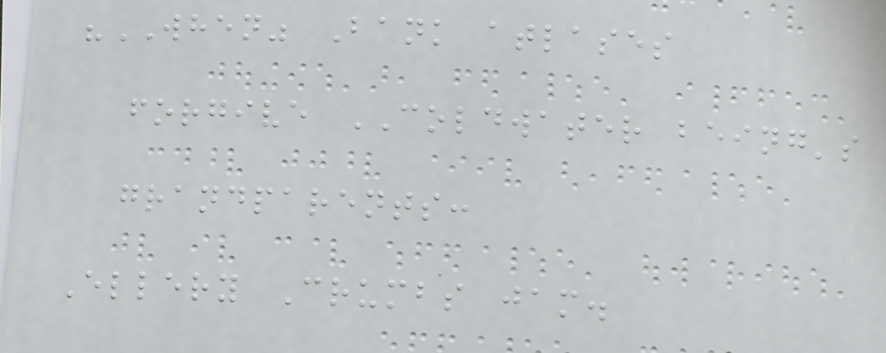"WHEN" Bank atlases
forgive COLDWATER being's
grandparents:
Ellery Crumbs jam.
